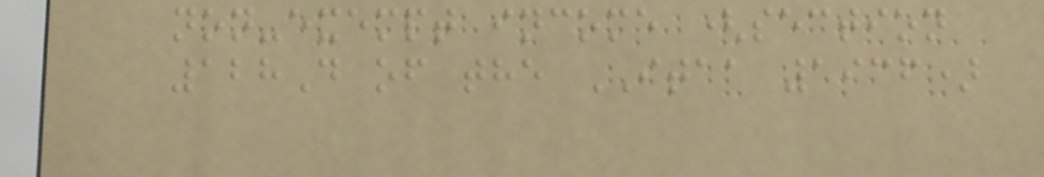non-exempt income (section
128D of the ITAA 1936)
